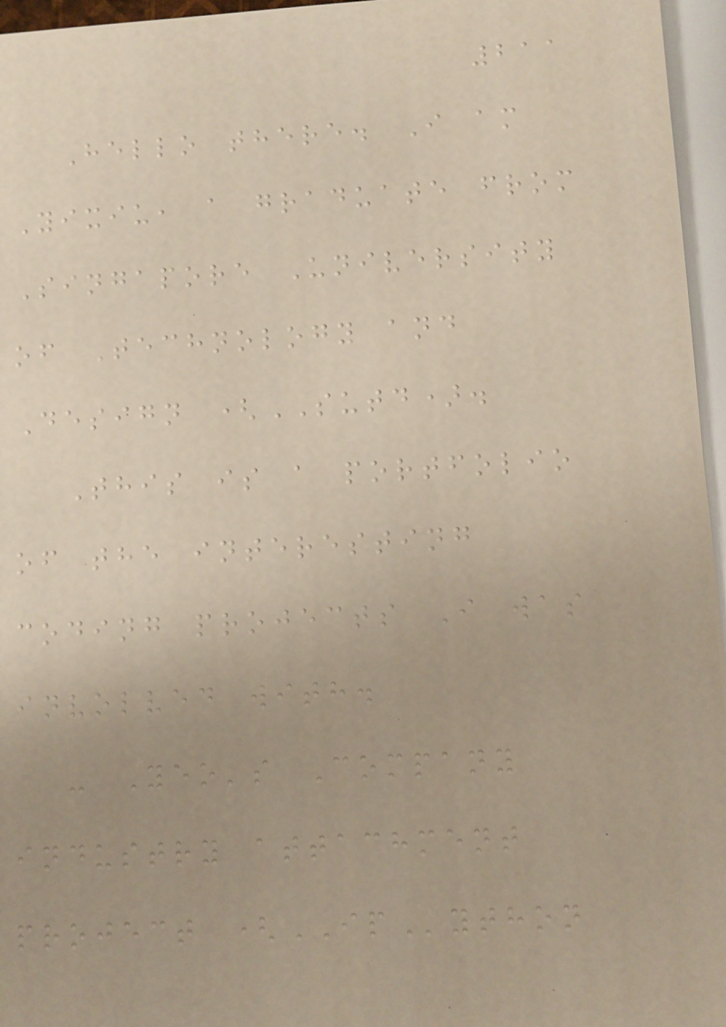211
Hello there. I am
Yixiu, a graduate from
Singapore University
of Technology and
Design (SUTD).
This is a portfolio
of the interesting
coding projects I was
involved with.
- Yeo's Company
industry attachment
project (IPython
